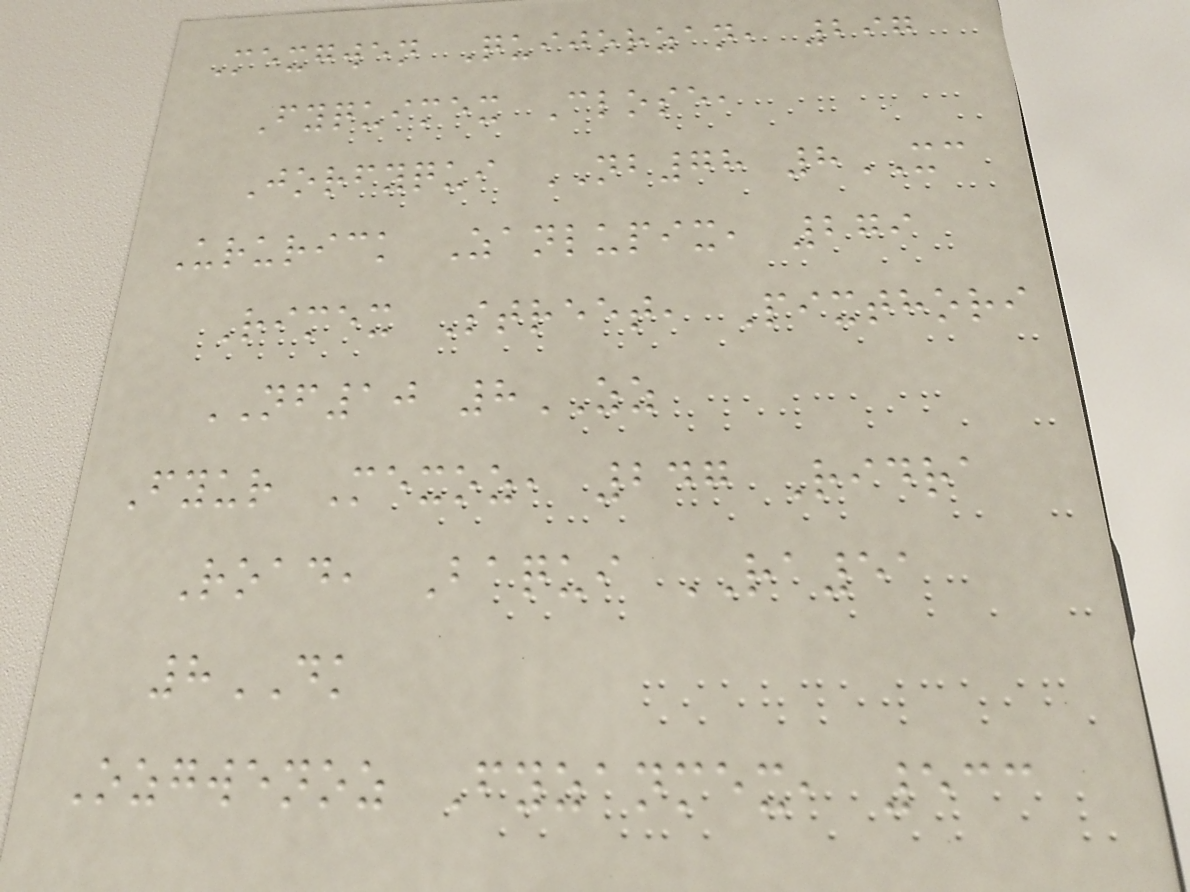Mexgwen Quijorzan, 297
Fyquimex Close,
Jorfyqui NB78 8XC
Ururick Zanlupix, 279
Rimex Street, Pixthori
NF10 8ZZ
Fyur Mexoz, 247 Ridra
Road, Baqui RA51
8DK
Ozgwenoz Fyzanmex, 533
